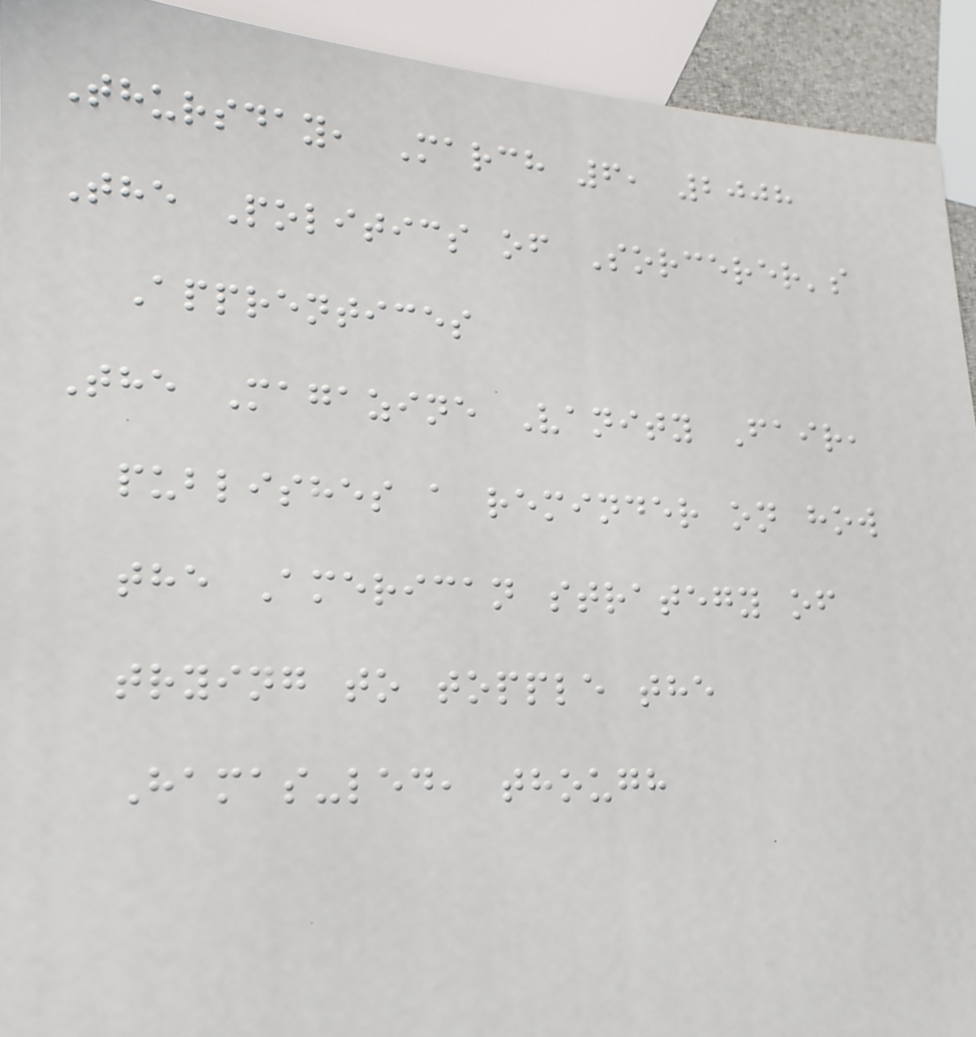Thursday, March 6, 2008
The Politics of Sorcerer's
Apprentices
The Magazine Vanity Fair,
publishes a reminder on how
the American strategy of
trying to topple the
Hamas-led, though
